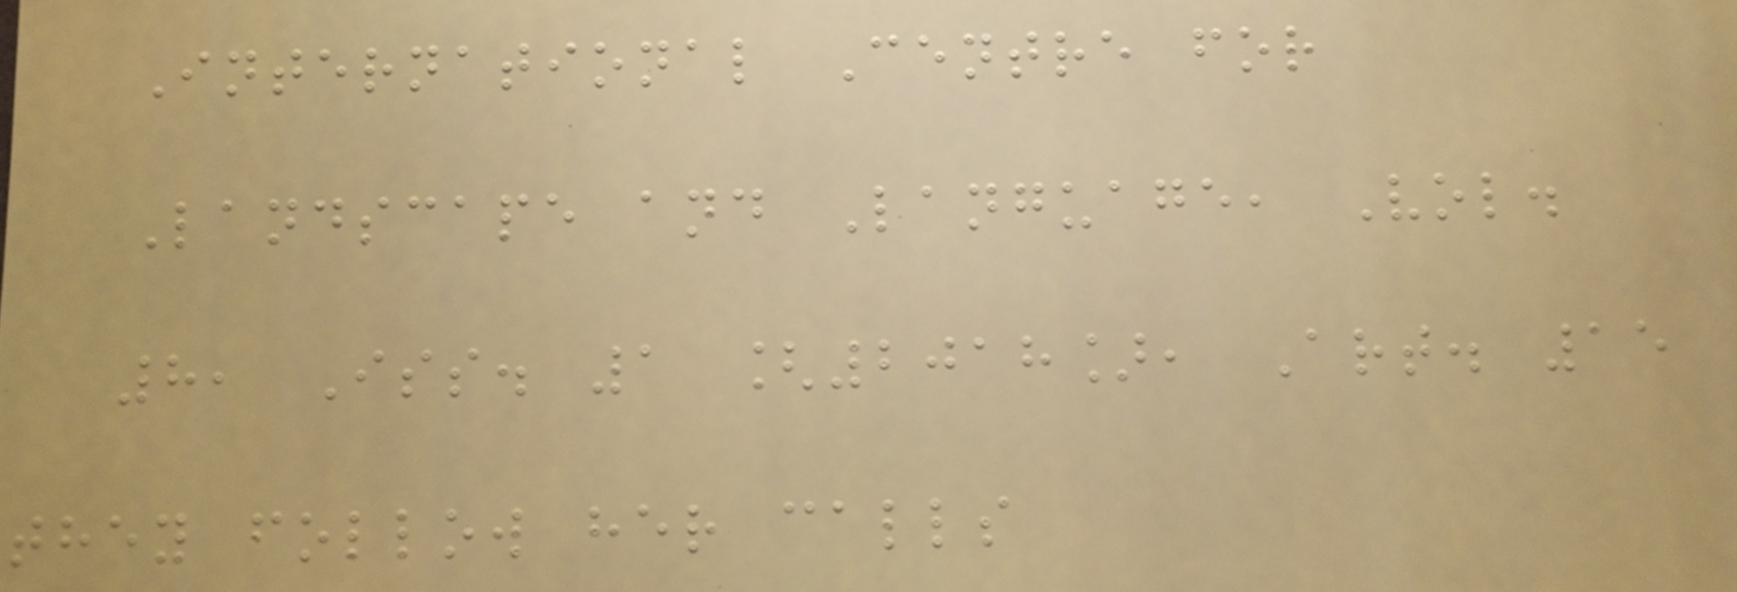International Centre for
Landscape and Language, Vol.
8, Iss. 1 [2018], Art. 15
they follow her calls
